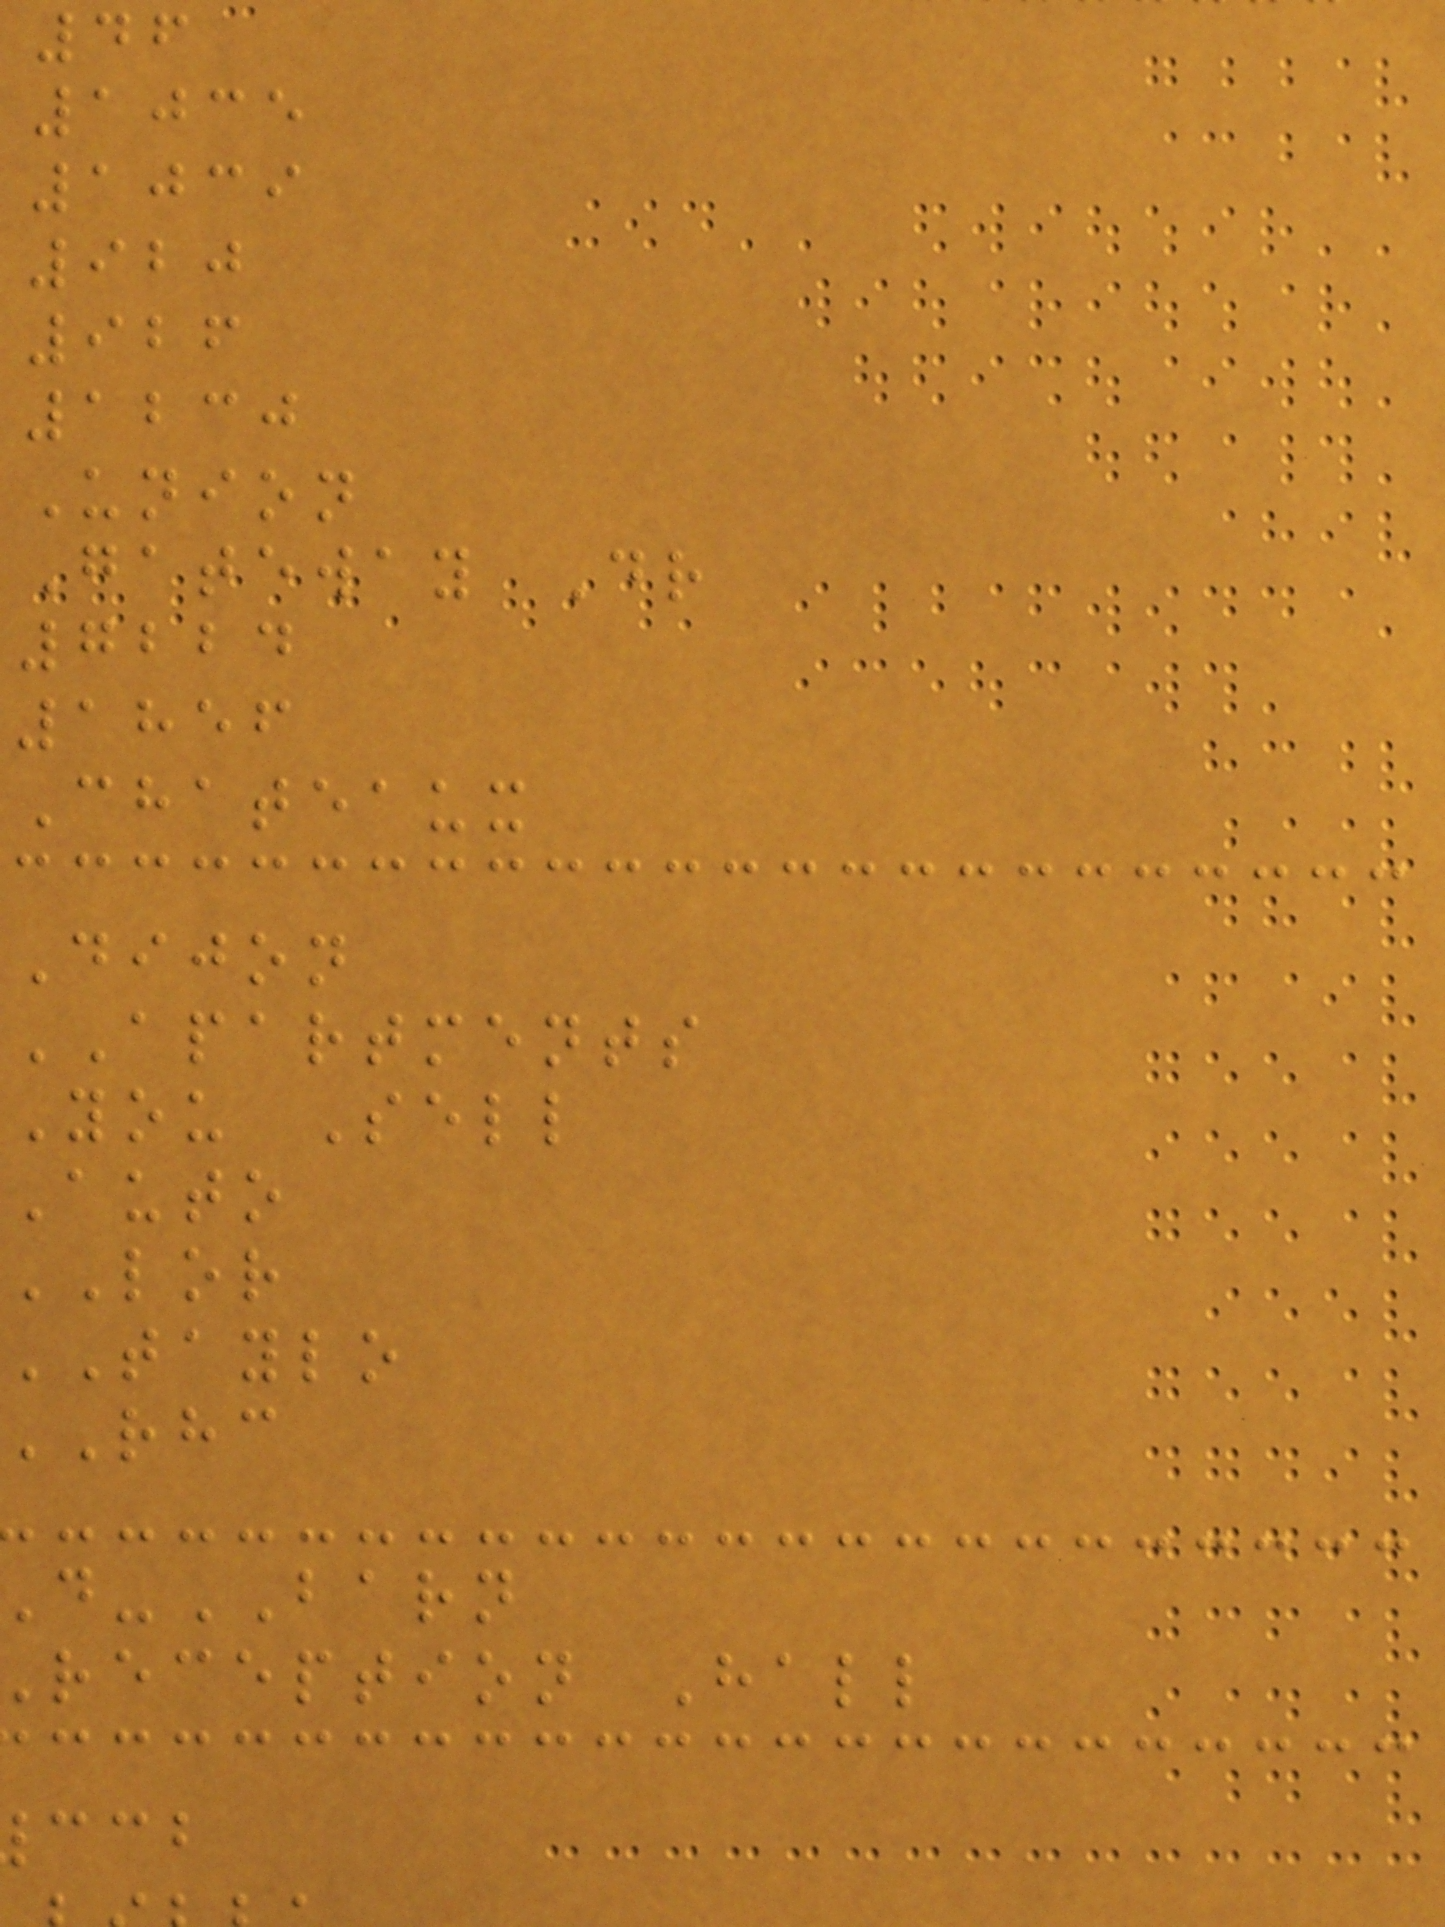46
1035
1039
920
926
1230
Union
Gateway Dr
7224
1856
Chateaux
Dijon
APARTMENTS
You Sell
Auto
LOR
TAYLO
-BARN
reception Hall
